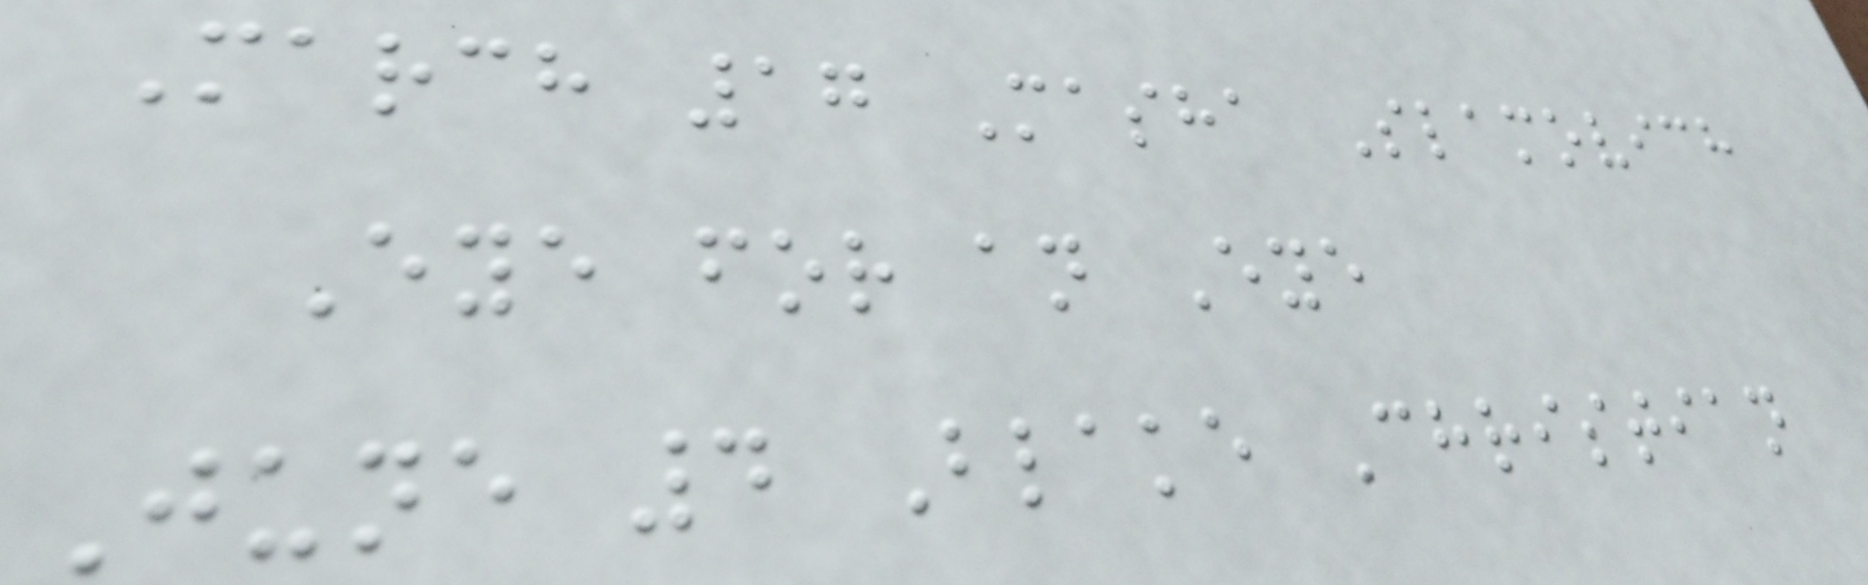March 17 Masha Slamovich
Eye for an Eye
June 4 Blake Christian
